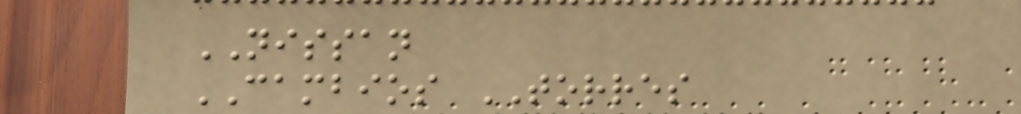NISSAN
CAMBIOS TORRES
